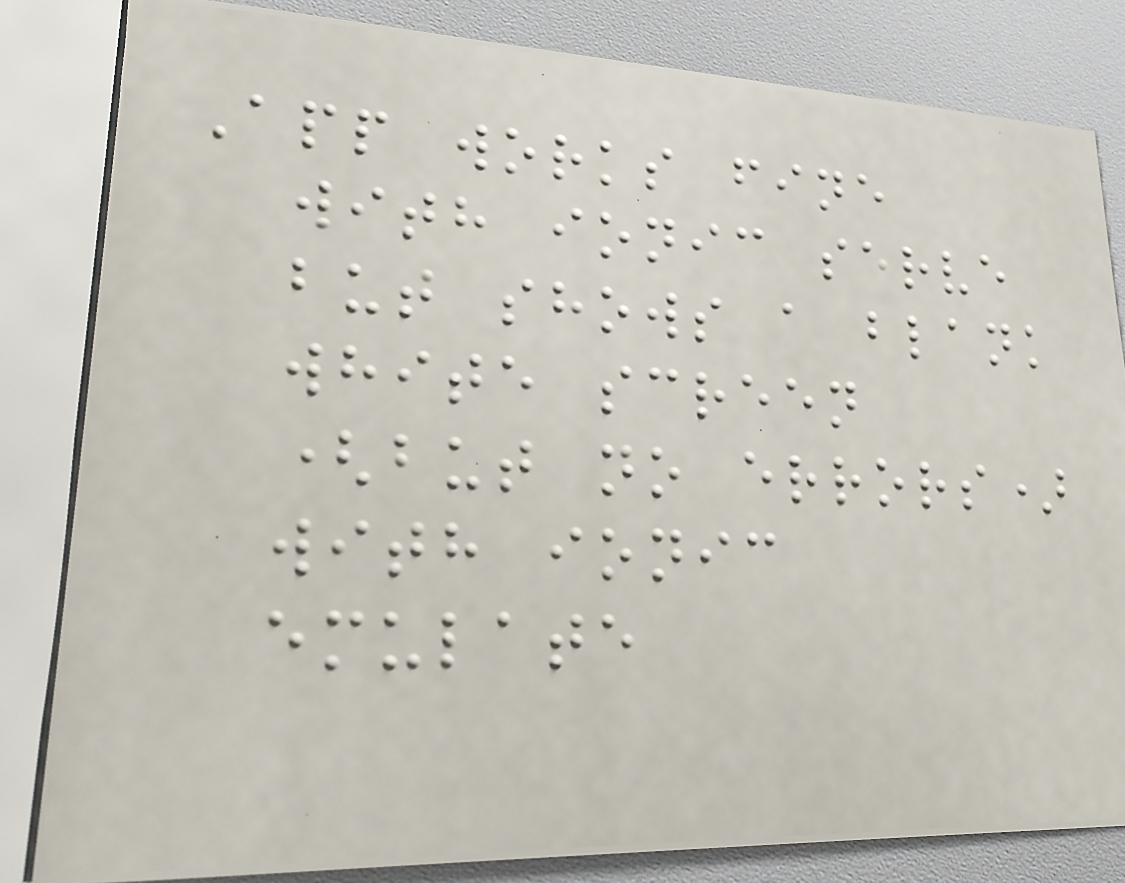App works fine
with ionic serve
but shows a blank
white screen
(but no errors)
with ionic
emulate
